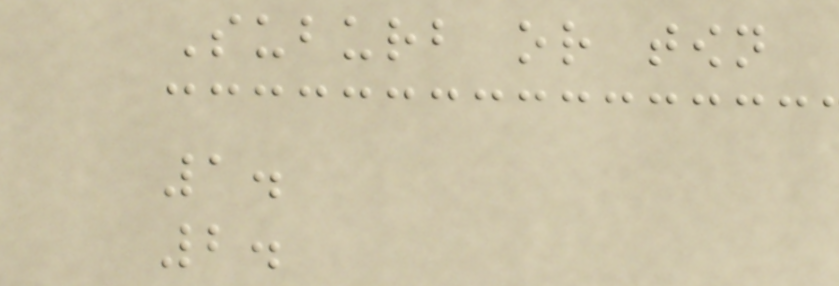Suburb or town
1.
2.
